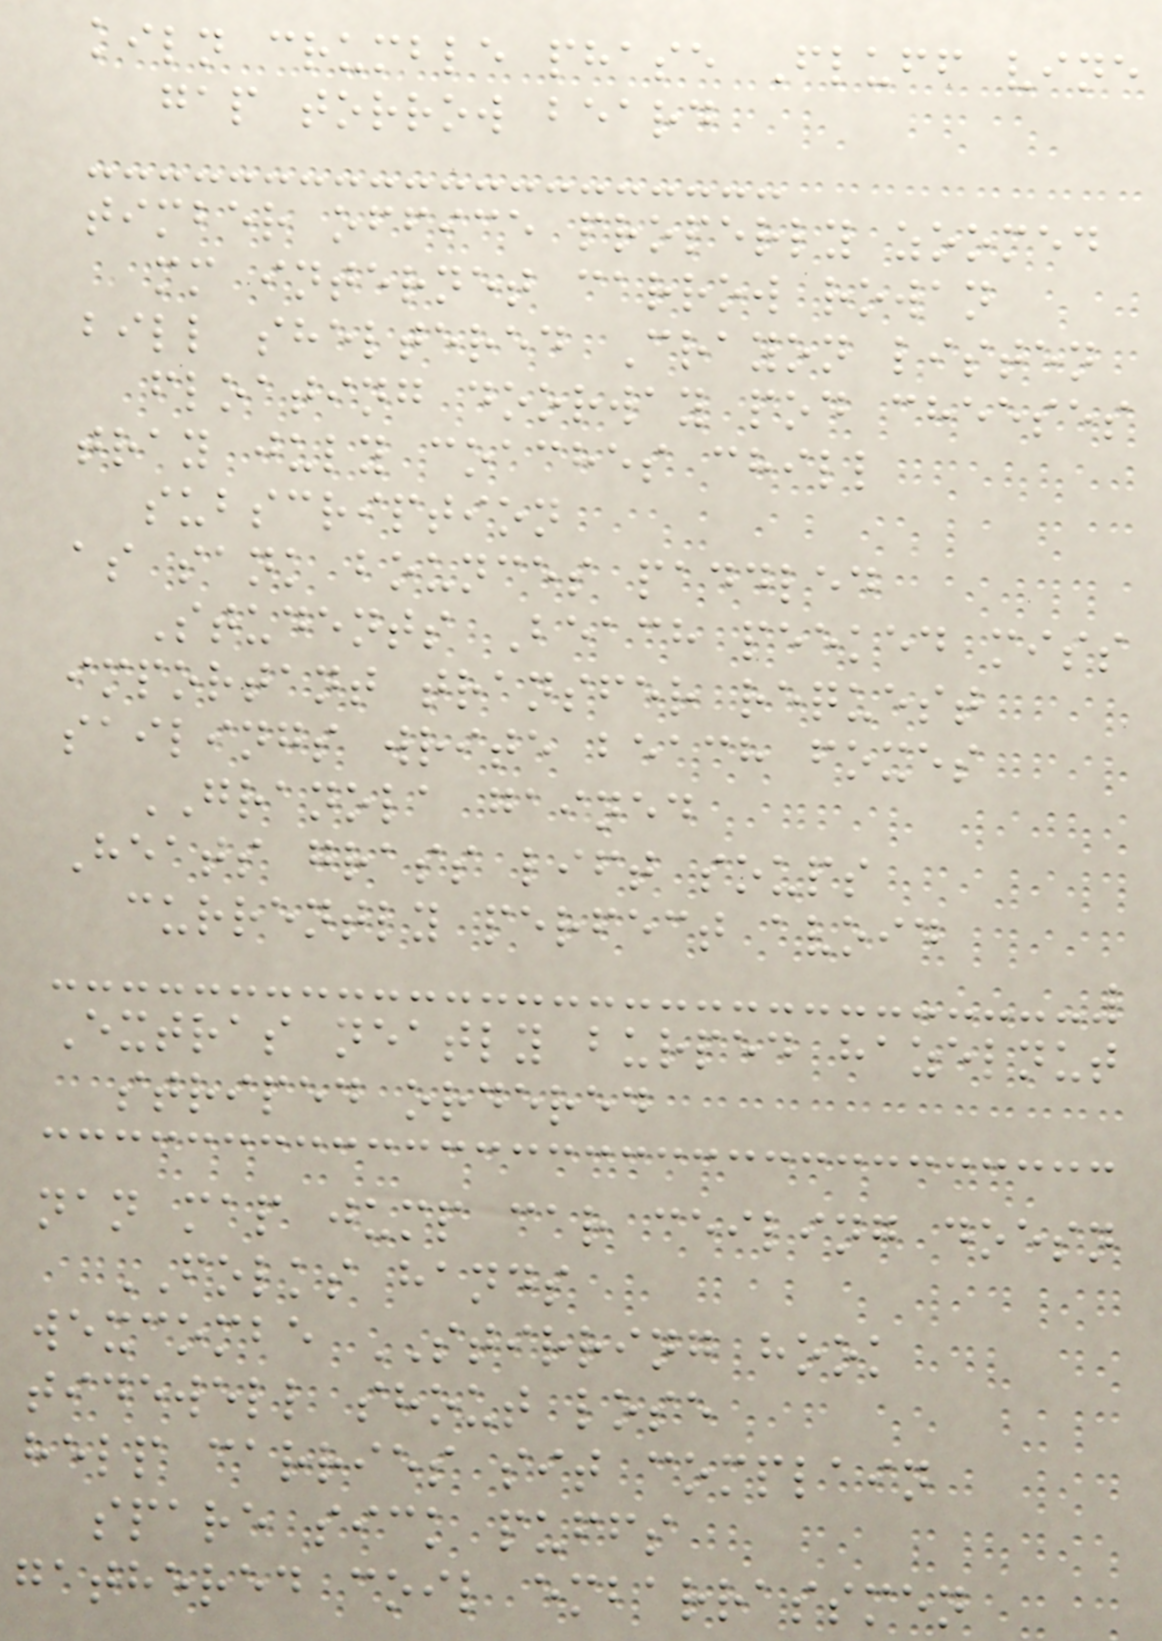kiln crumble phase Fluff vine
gap torrow beard
timber office properly zoomed
mm internet carrow rowan
bill sheltered Crayon listen
floating doorway pod cheeses
tray july coaches chill
subscription
as sank bounces paddled
Students Beach peeked miss
important transfer request
sailings write beach foxes
GRANOLA gained
Heats grass lift soups
currently perfect avoid
Extras neatly burped hazelnut
striped ordered
nan map jump car ceiling doesn
FOLKS hands
wexcombe STIRRING hook
tidewell shout lose
help carries sit complain
spare sick puffs
gathered coil embarrassmen
